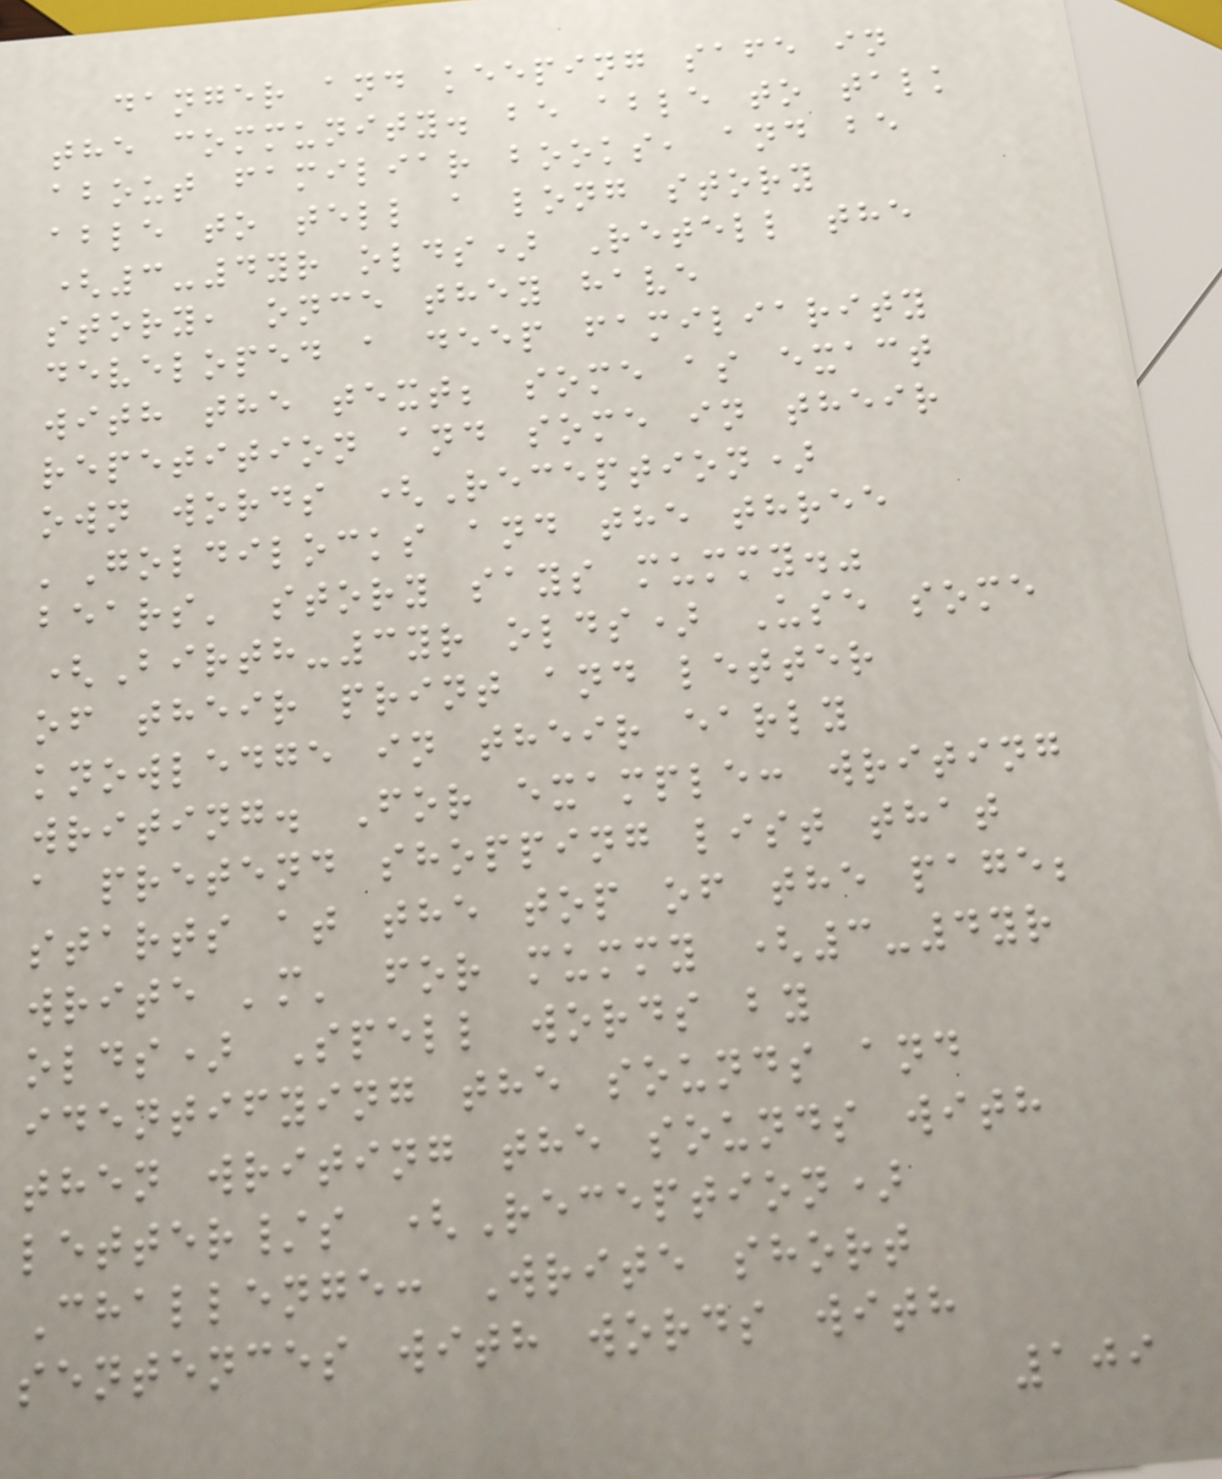danger and keeping safe in
the community. be able to talk
about familiar books, and be
able to tell a long story
(3-4yr olds) Retell the
story, once they have
developed a deep familiarity
with the text; some as exact
repetition and some in their
own words (Reception)
'Goldilocks and the three
bears' story says mummy."
(Birth-3yr olds) Use some
of their print and letter
knowledge in their early
writing. For example: writing
a pretend shopping list that
starts at the top of the page;
write 'm' for mummy (3-4yr
olds) Spell words by
identifying the sounds and
then writing the sounds with
letter/s (Reception)
Challenge: Write short
sentences with words with
109
